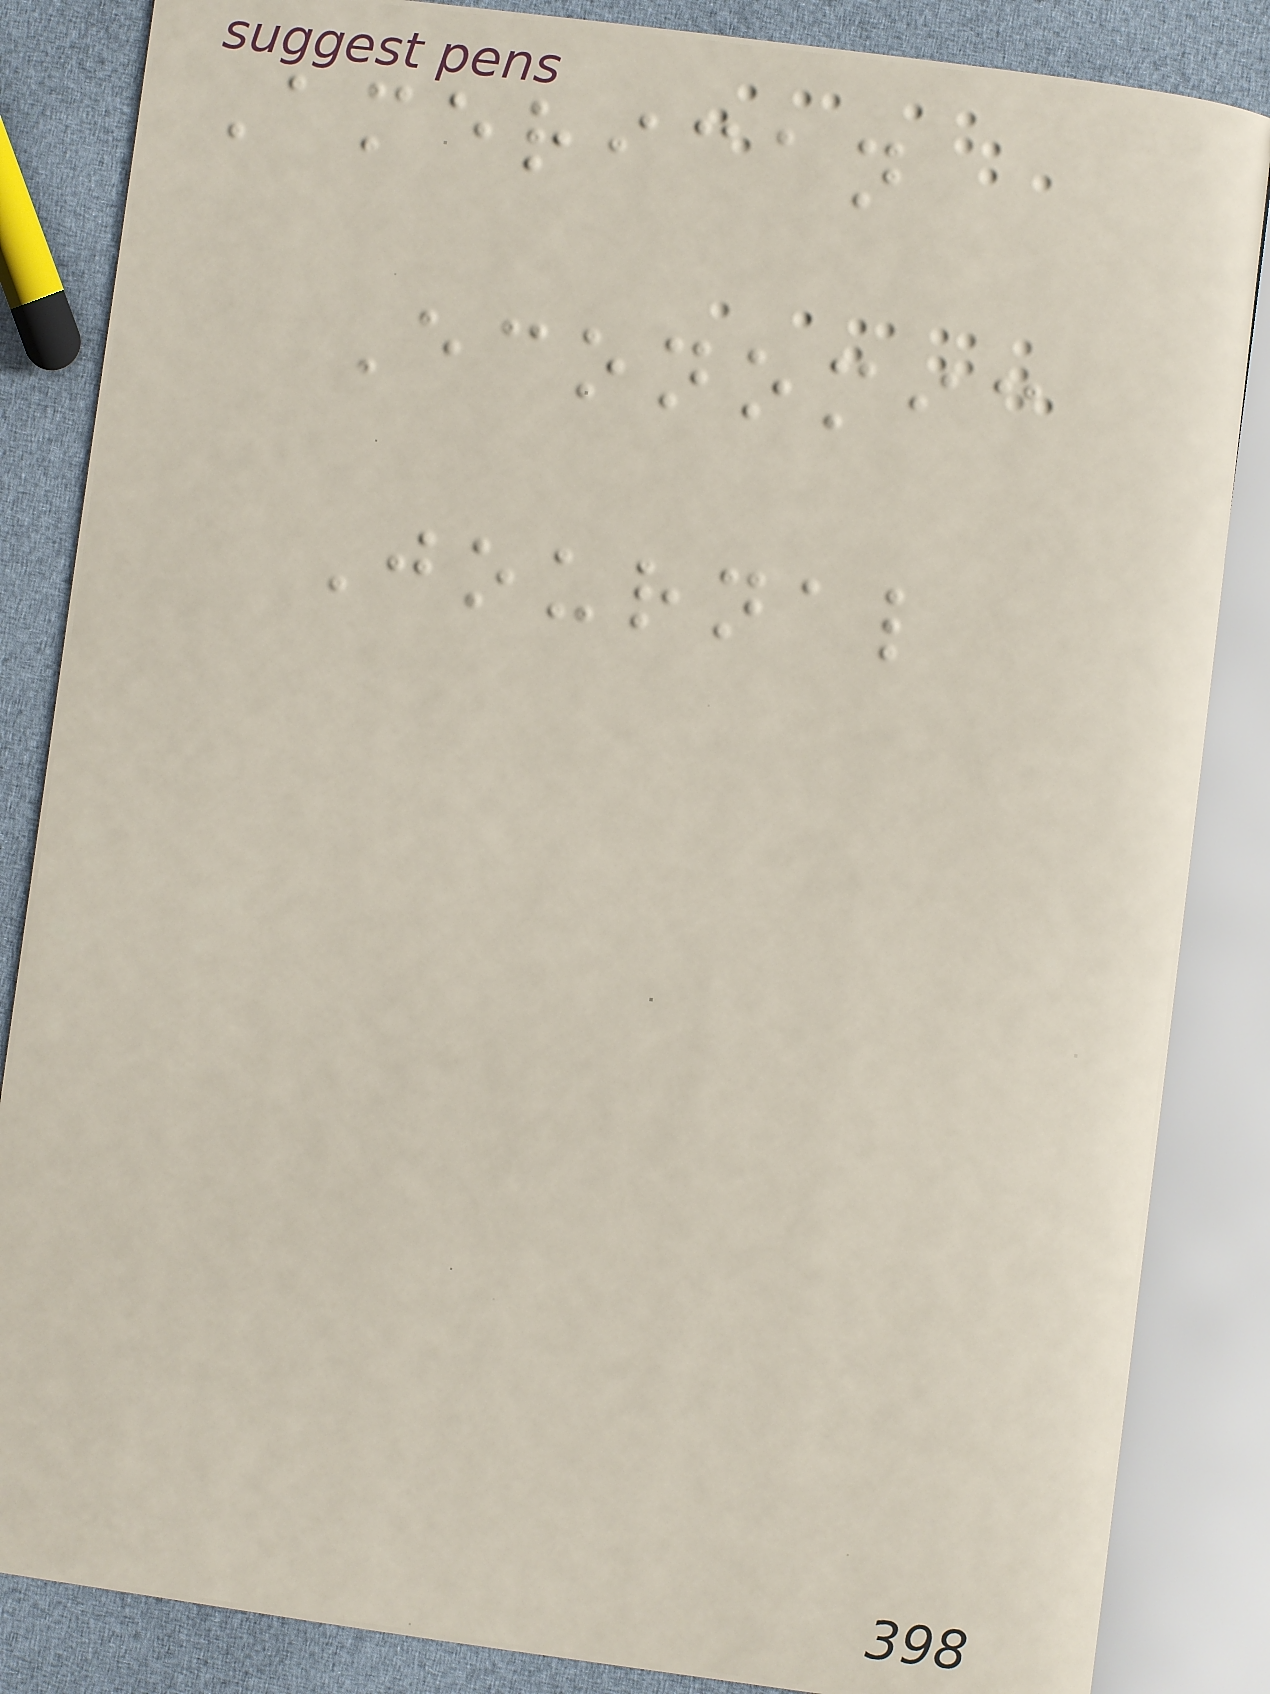American
Economic
Journal
